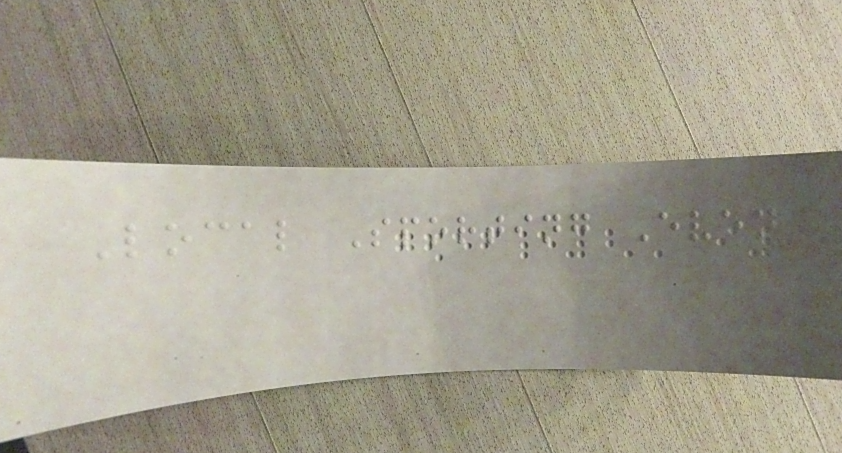Local Sporting Event
